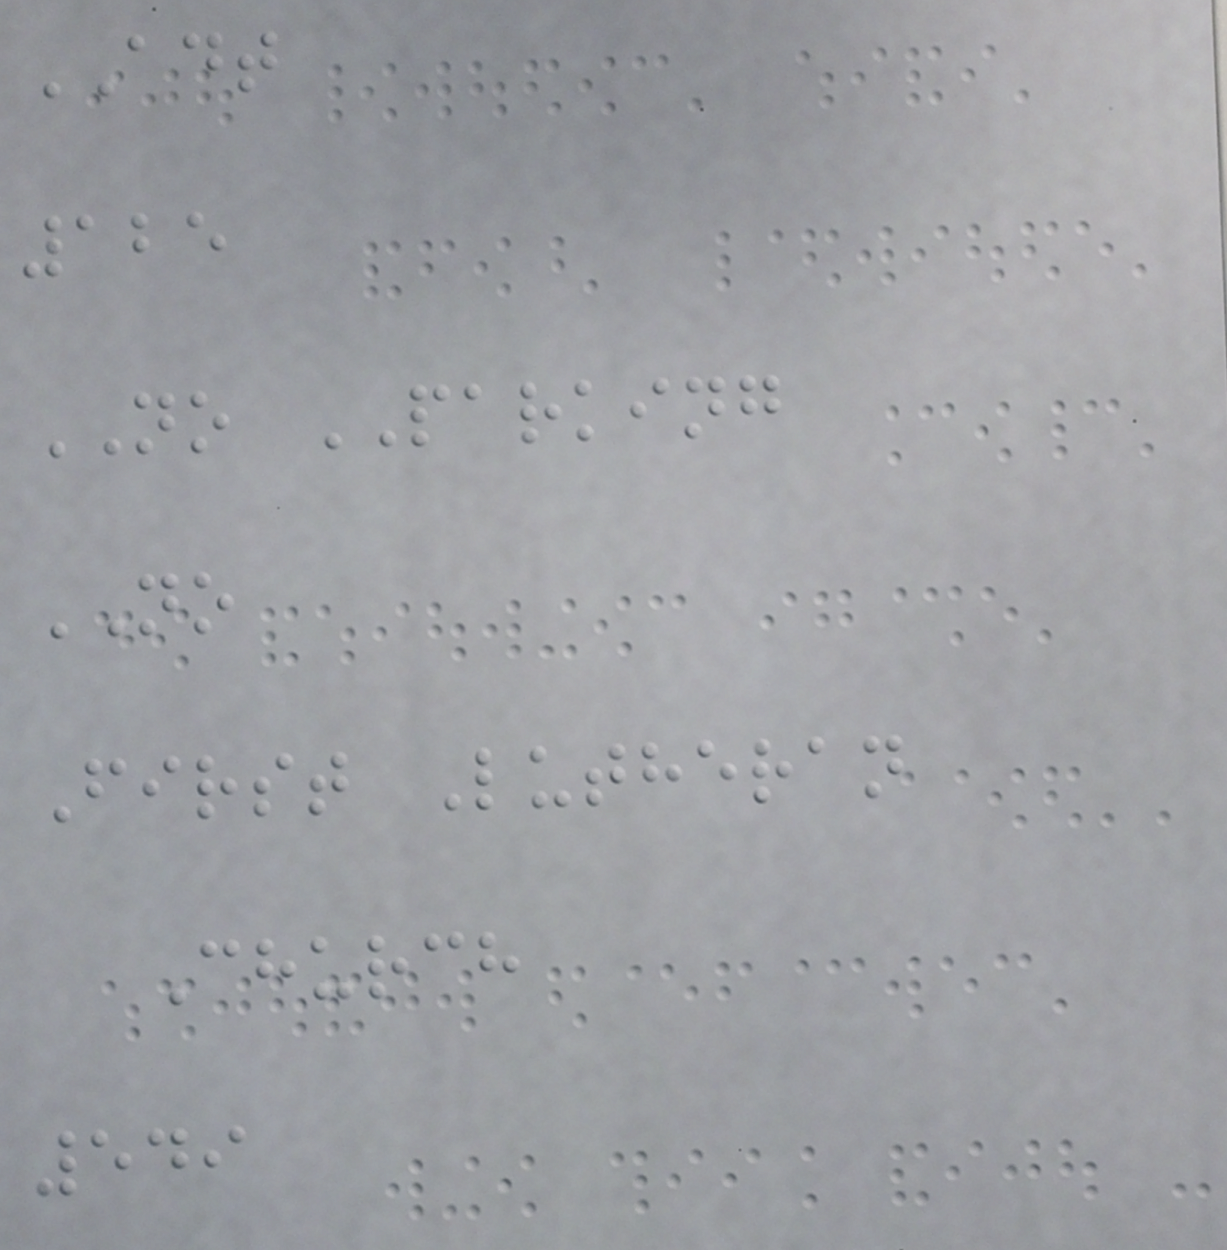ADT
125
NO PARKING
NO
First Lutheran
Church
549
